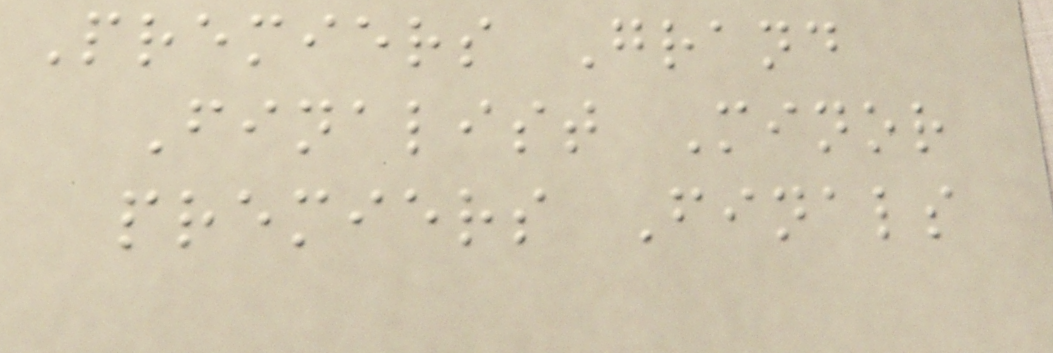Premiers Grand
Finalist Minor
premiers Finals
